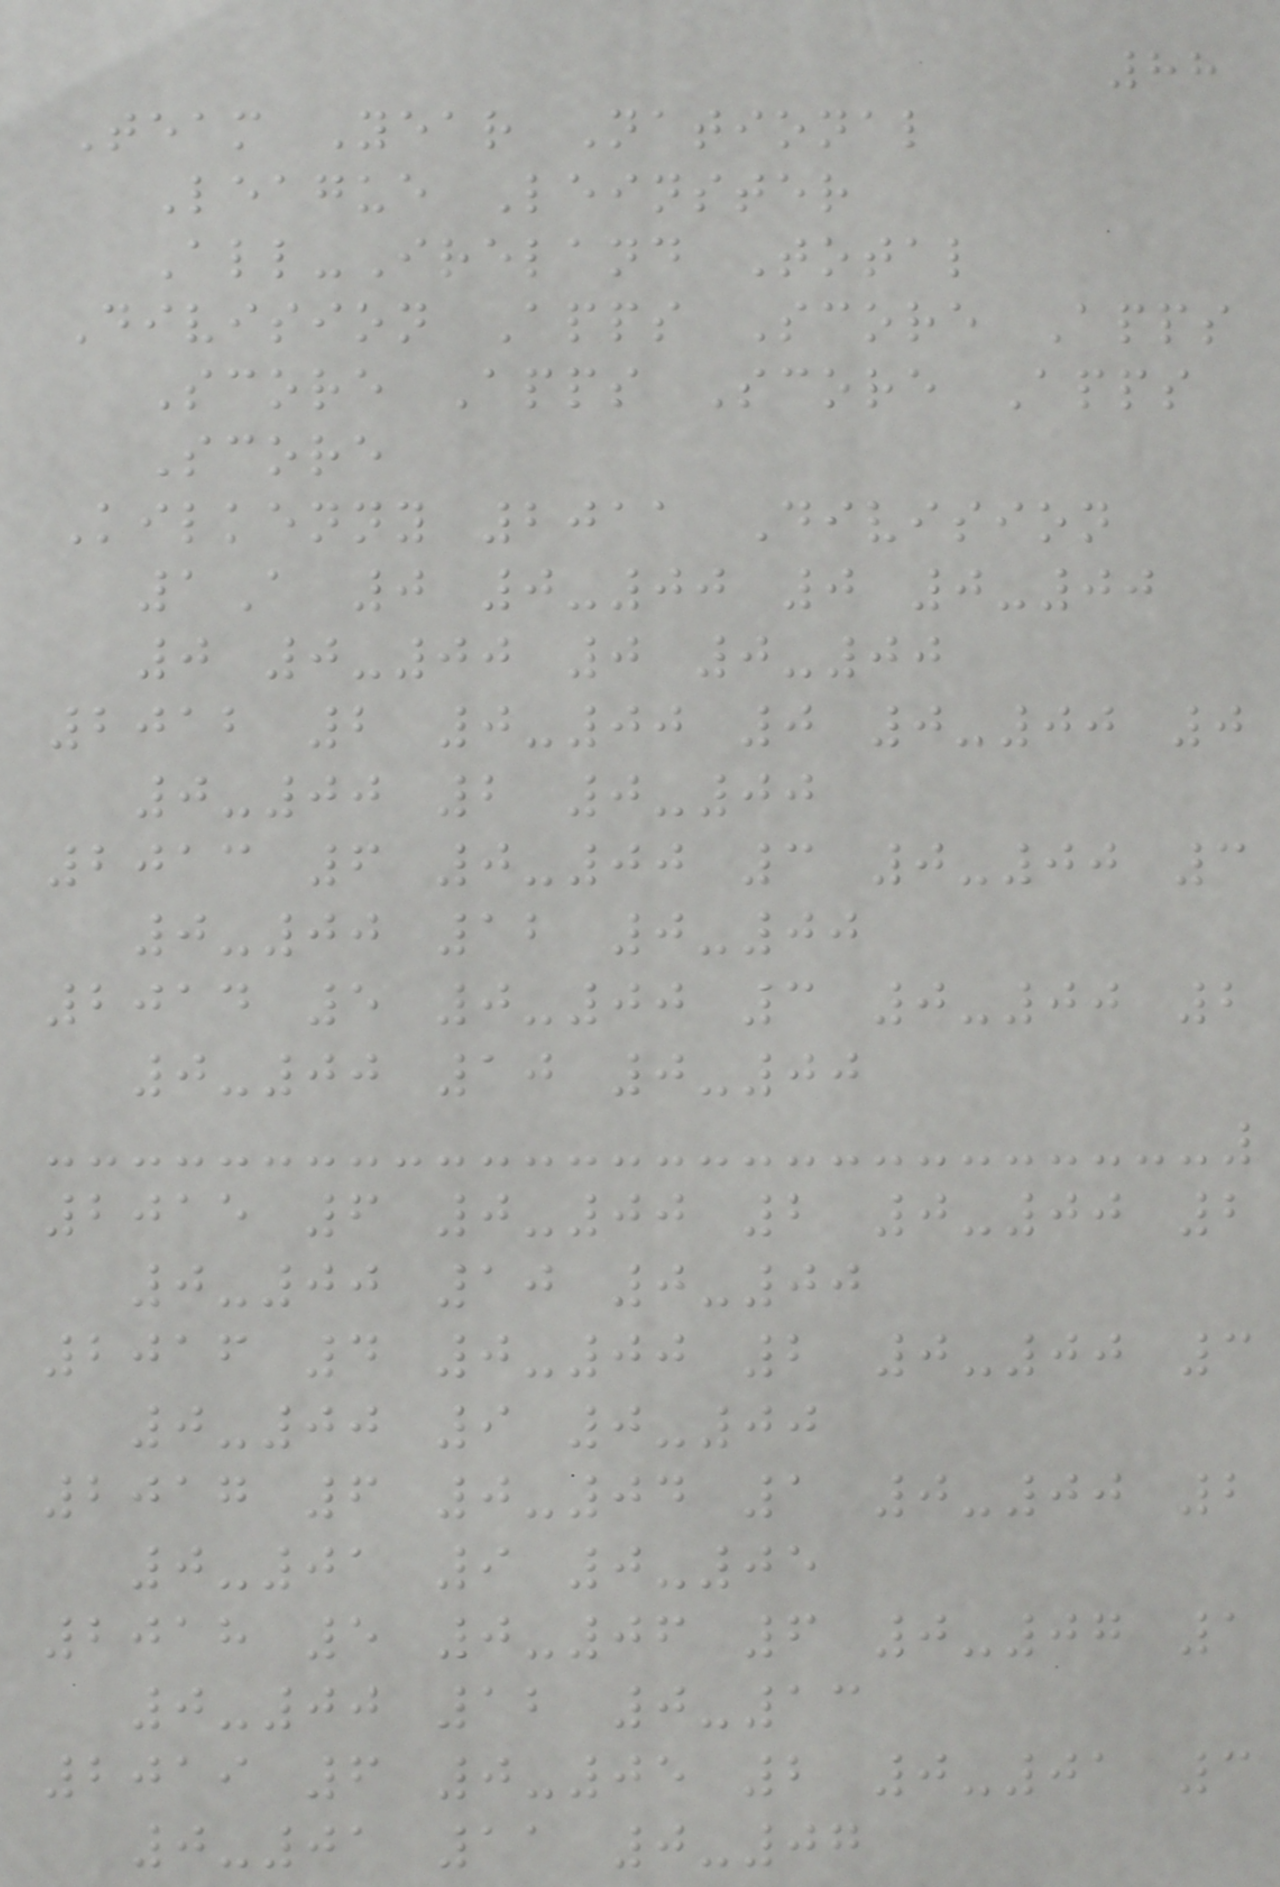88
Team Year National
League Leinster
All-Ireland Total
Division Apps Score Apps
Score Apps Score Apps
Score
Kilkenny 2011 Division
1A 0 0-00 0 0-00
0 0-00 0 0-00
2012 2 0-00 0 0-00 0
0-00 2 0-00
2013 6 0-00 3 0-00 3
0-00 12 0-00
2014 5 0-00 3 0-00 2
0-00 10 0-00
2015 6 0-00 2 0-00 2
0-00 10 0-00
2016 4 0-00 2 0-00 3
0-00 9 0-00
2017 6 0-04 1 0-00 2
0-01 9 0-05
2018 5 0-06 6 0-07 1
0-00 12 0-13
2019 6 0-05 2 0-01 3
0-01 11 0-07
